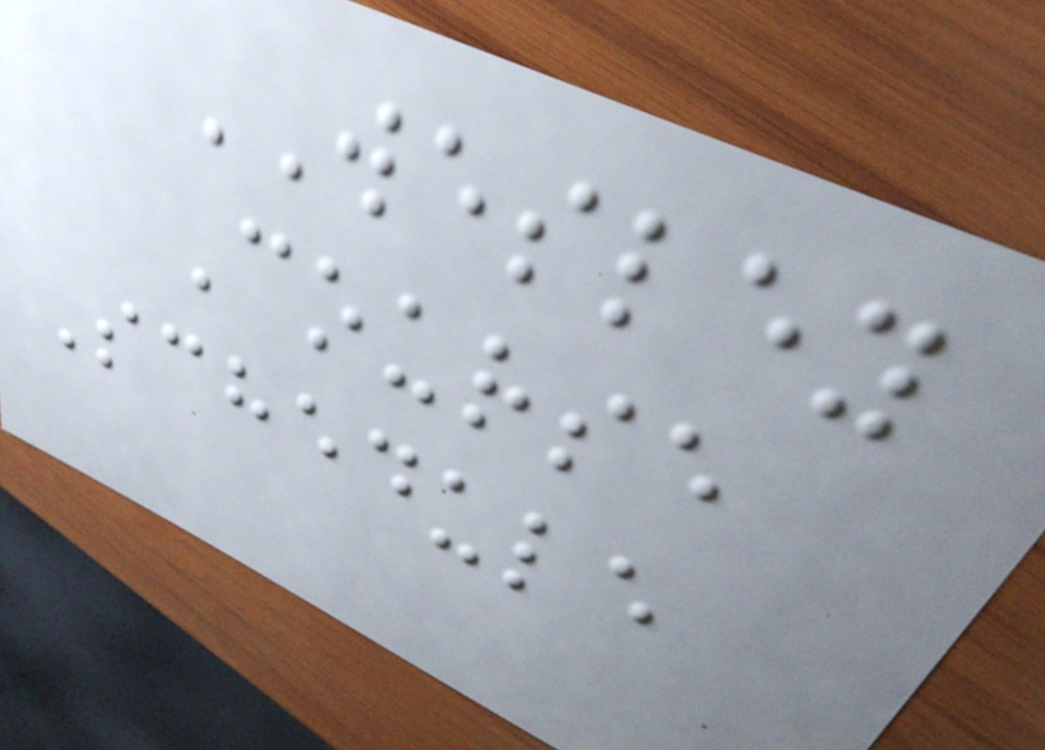WESLEY
Course
Schedule
